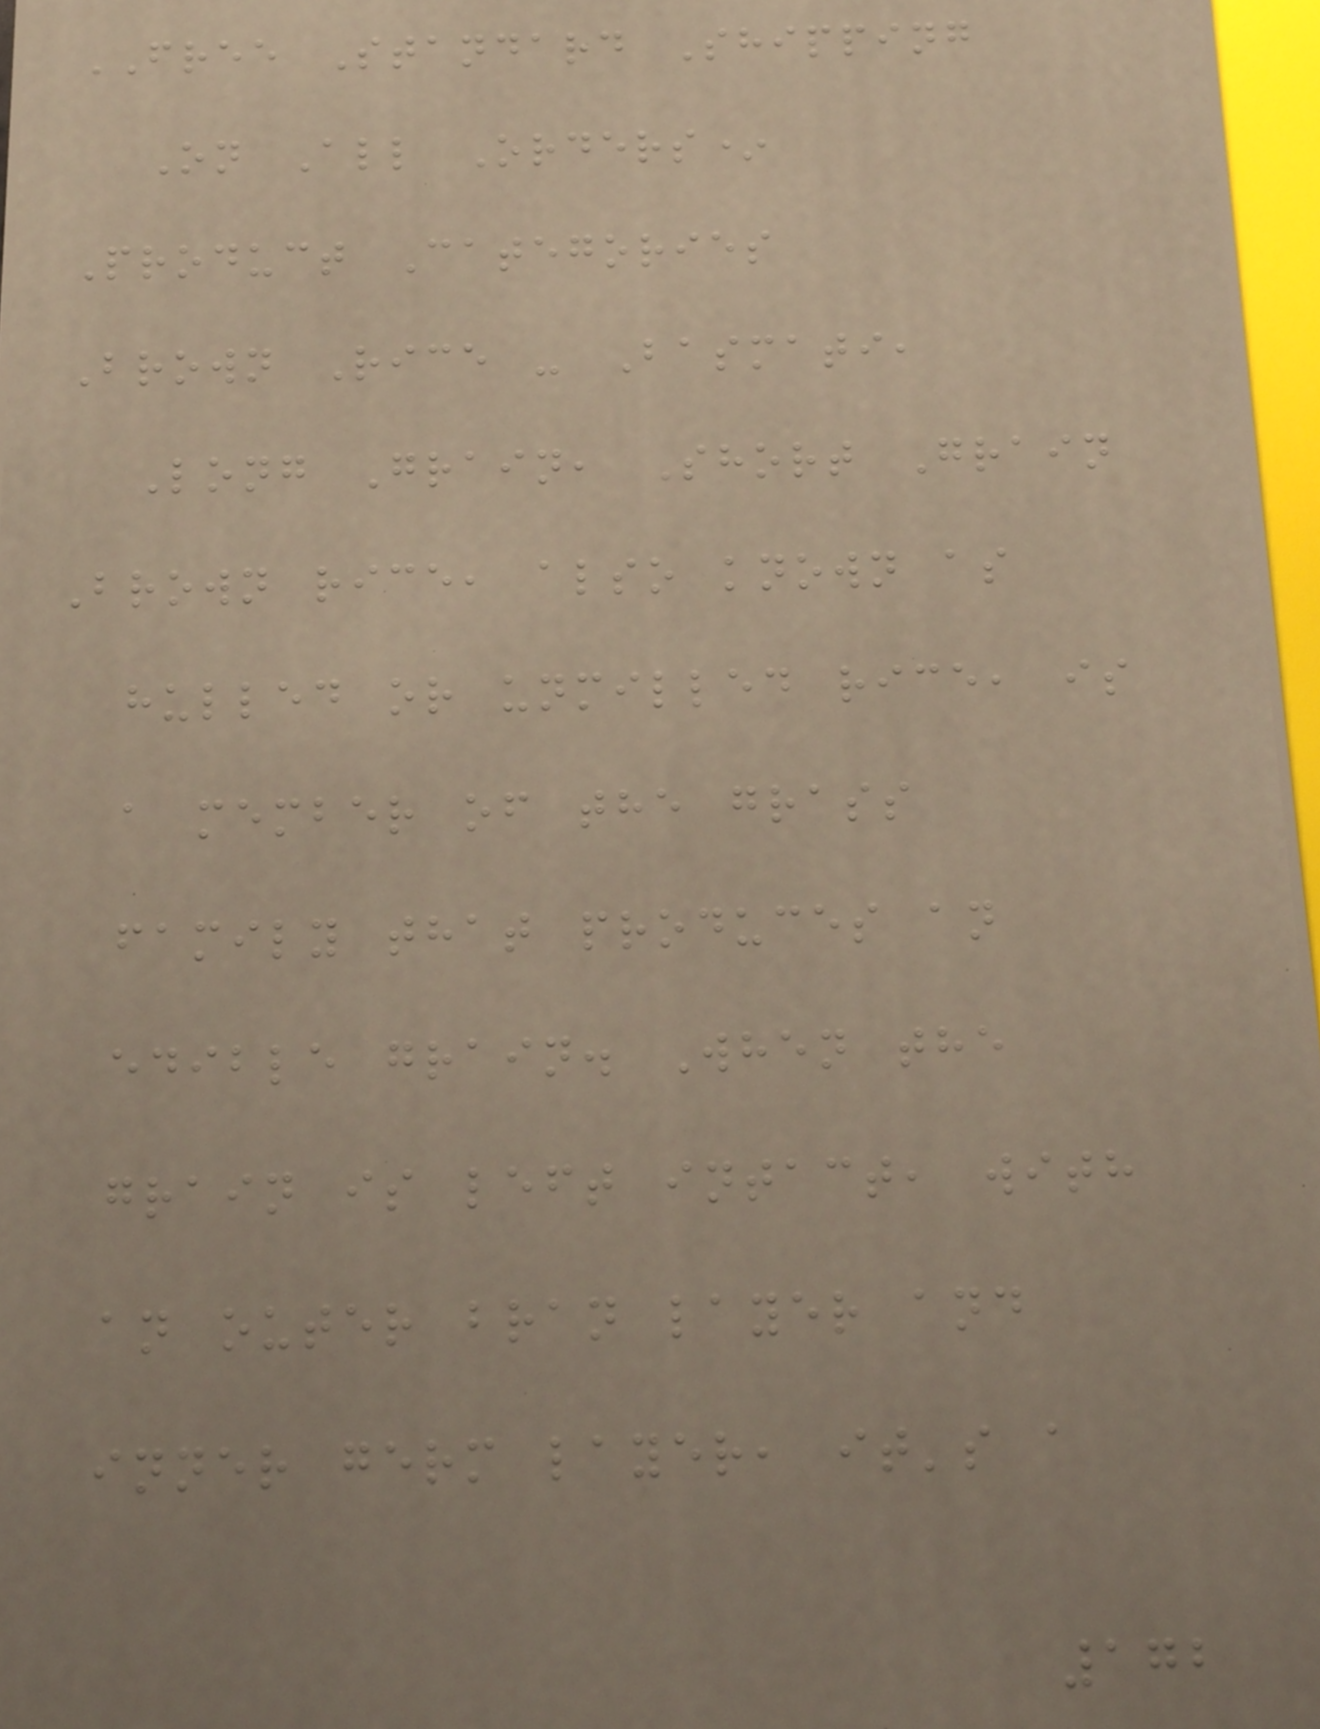FREE Standard Shipping
On All Orders*
Product Categories
Brown Rice - Basmati,
Long Grain, Short Grain
Brown rice, also known as
hulled or unmilled rice, is
a member of the grass
family that produces an
edible grain. When the
grain is left intact, with
an outer bran layer and
inner germ layer, it's a
172
